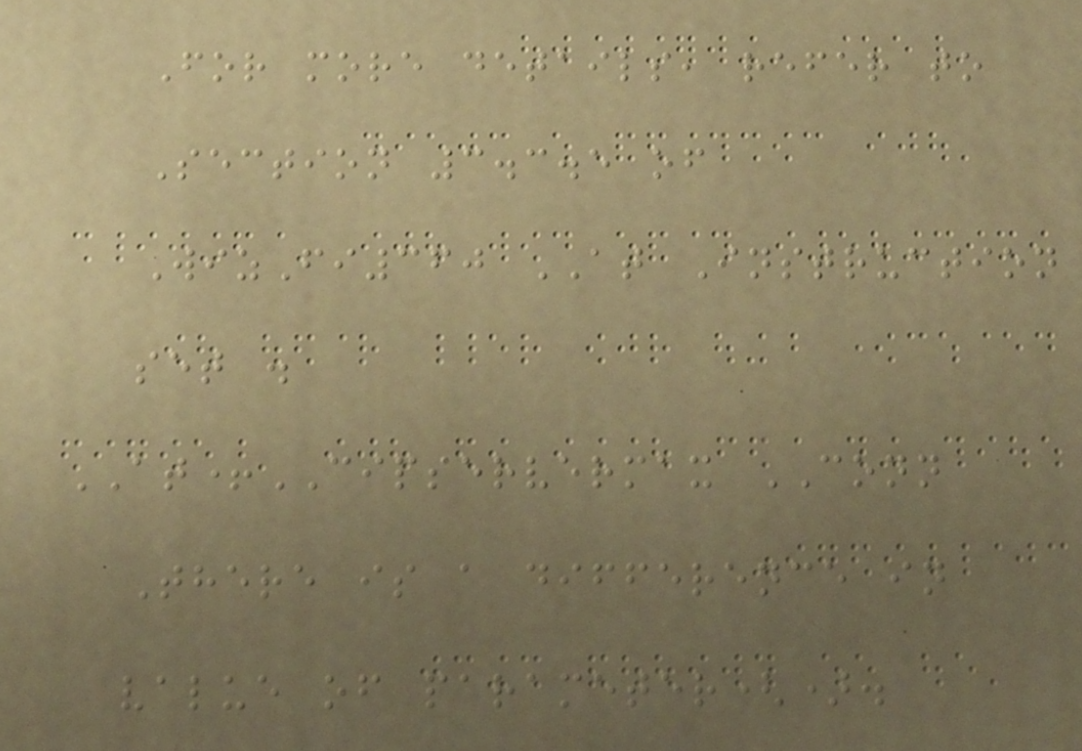For more details, refer to
Section 3.3.5 of
WizFi360 AT Instruction
set .
AT+CIPSERVERMAX CONN
There is a difference in
value of parameter().
